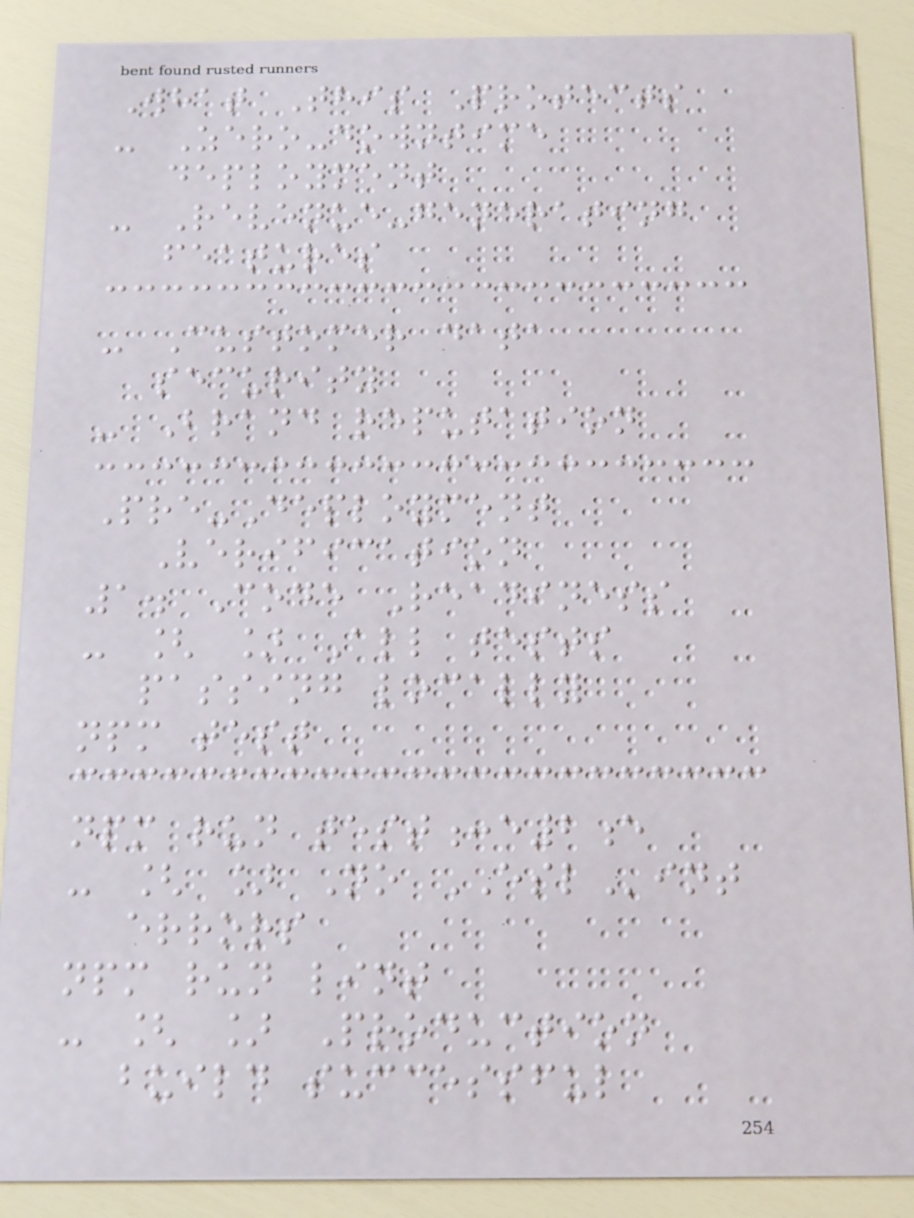What This Protects
- Zero-downtime
deployment
- Revenue-generating
features
- Customer data
security
- Brand reputation
Pre-Deployment
Verification
1. Code Readiness
- [ ] All tests
passing locally
npm test
npm run test:e2e
- [ ] No ESLint
errors
npm run lint
- [ ] Production
build successful
